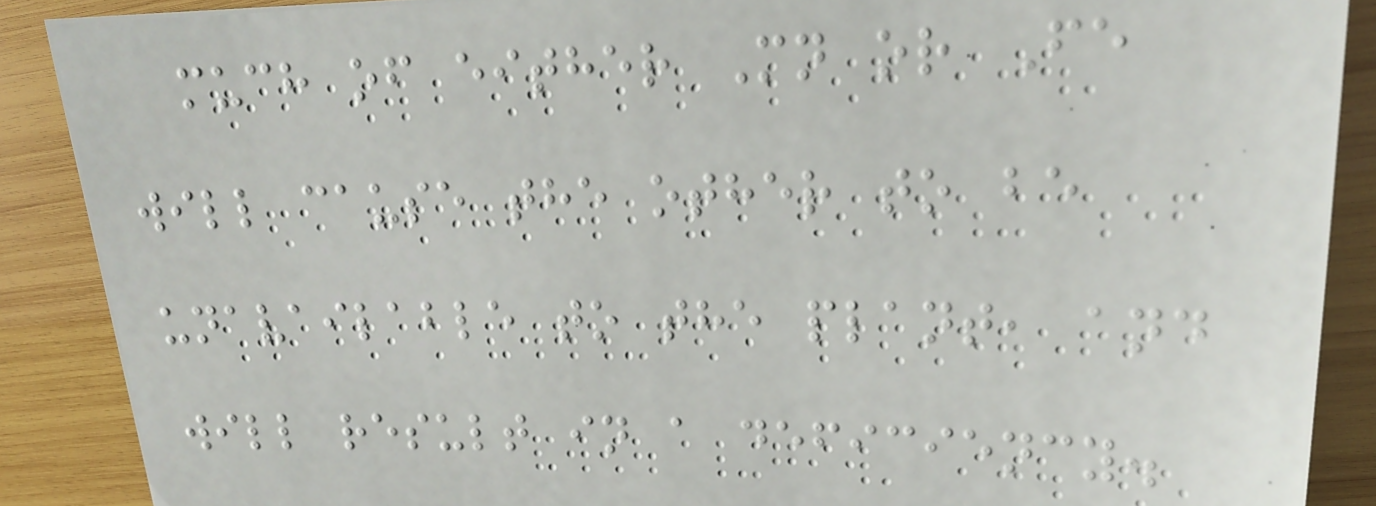much of either Mn or Fe
will cause the other to be
unavailable to the plant, and
will result in a deficiency.
